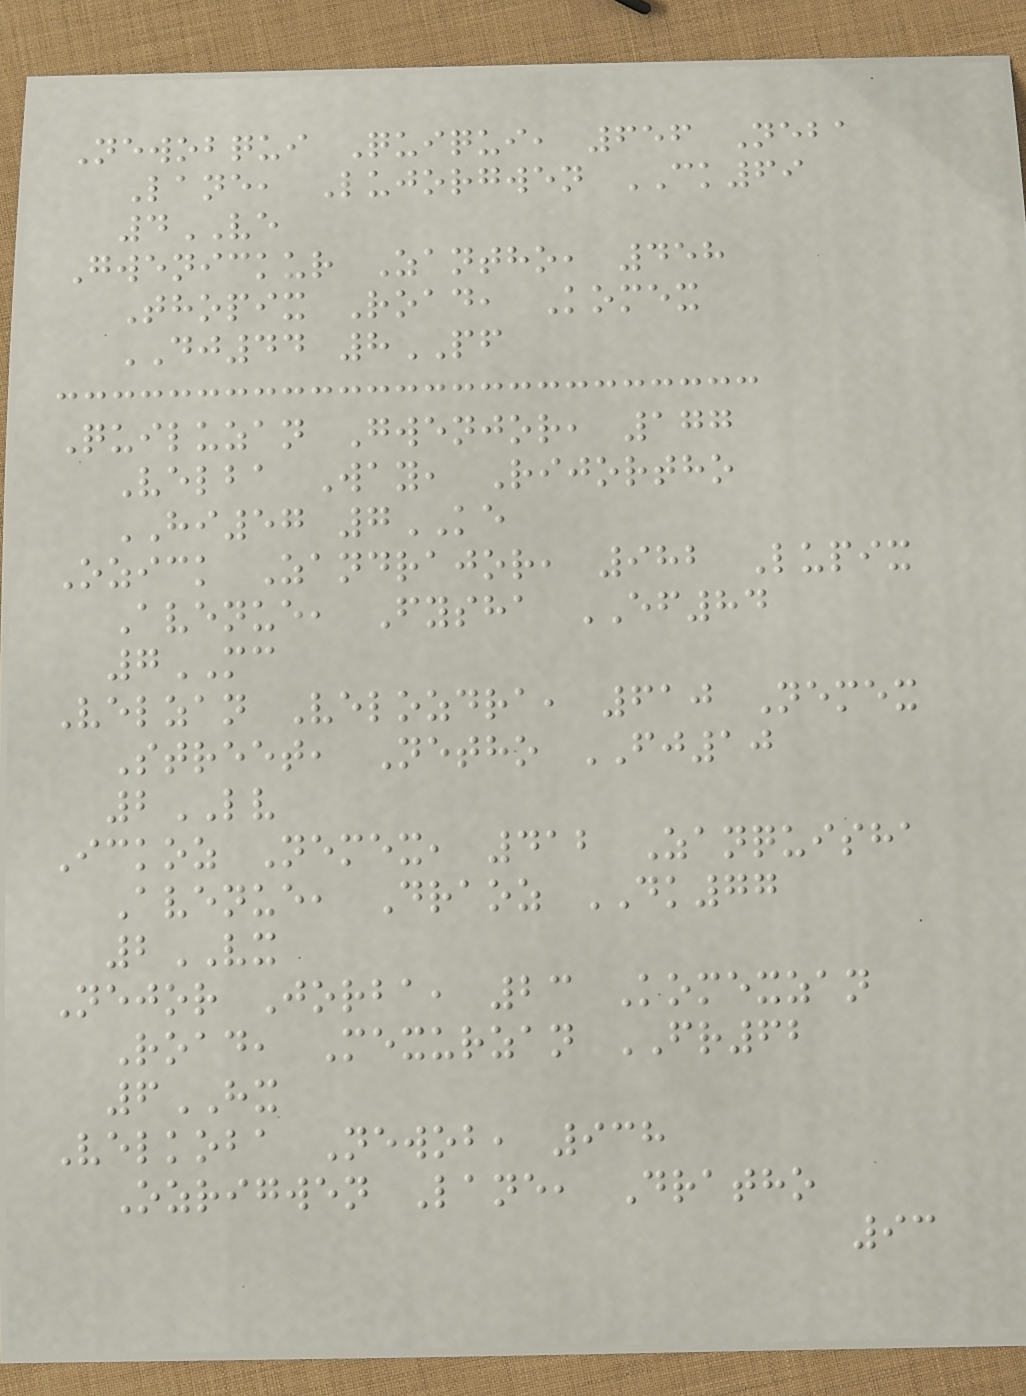Newobqui Quiqui, 656 Neba
Lane, Lujorgwen CK69
4VE
Gwenickur Zantho, 458
Thopix Road, Komex
DJ44 8PF
Quiluzan Gwenjor, 177
Velba Way, Rijortho
HI57 7KE
Ozick Zandrajor, 982 Lupix
Avenue, Fysha EF84
7MC
Velzan Velozdra, 610 Nemex
Street, Netho FJ10
2LV
Ickoz Nemex, 412 Zanquisha
Avenue, Draoz DK77
2VX
Nejor Jorba, 23 Komexzan
Road, Mexurzan FR62
6HX
Velkoba Newob, 938
Ozrigwen Lane, Dratho
93
